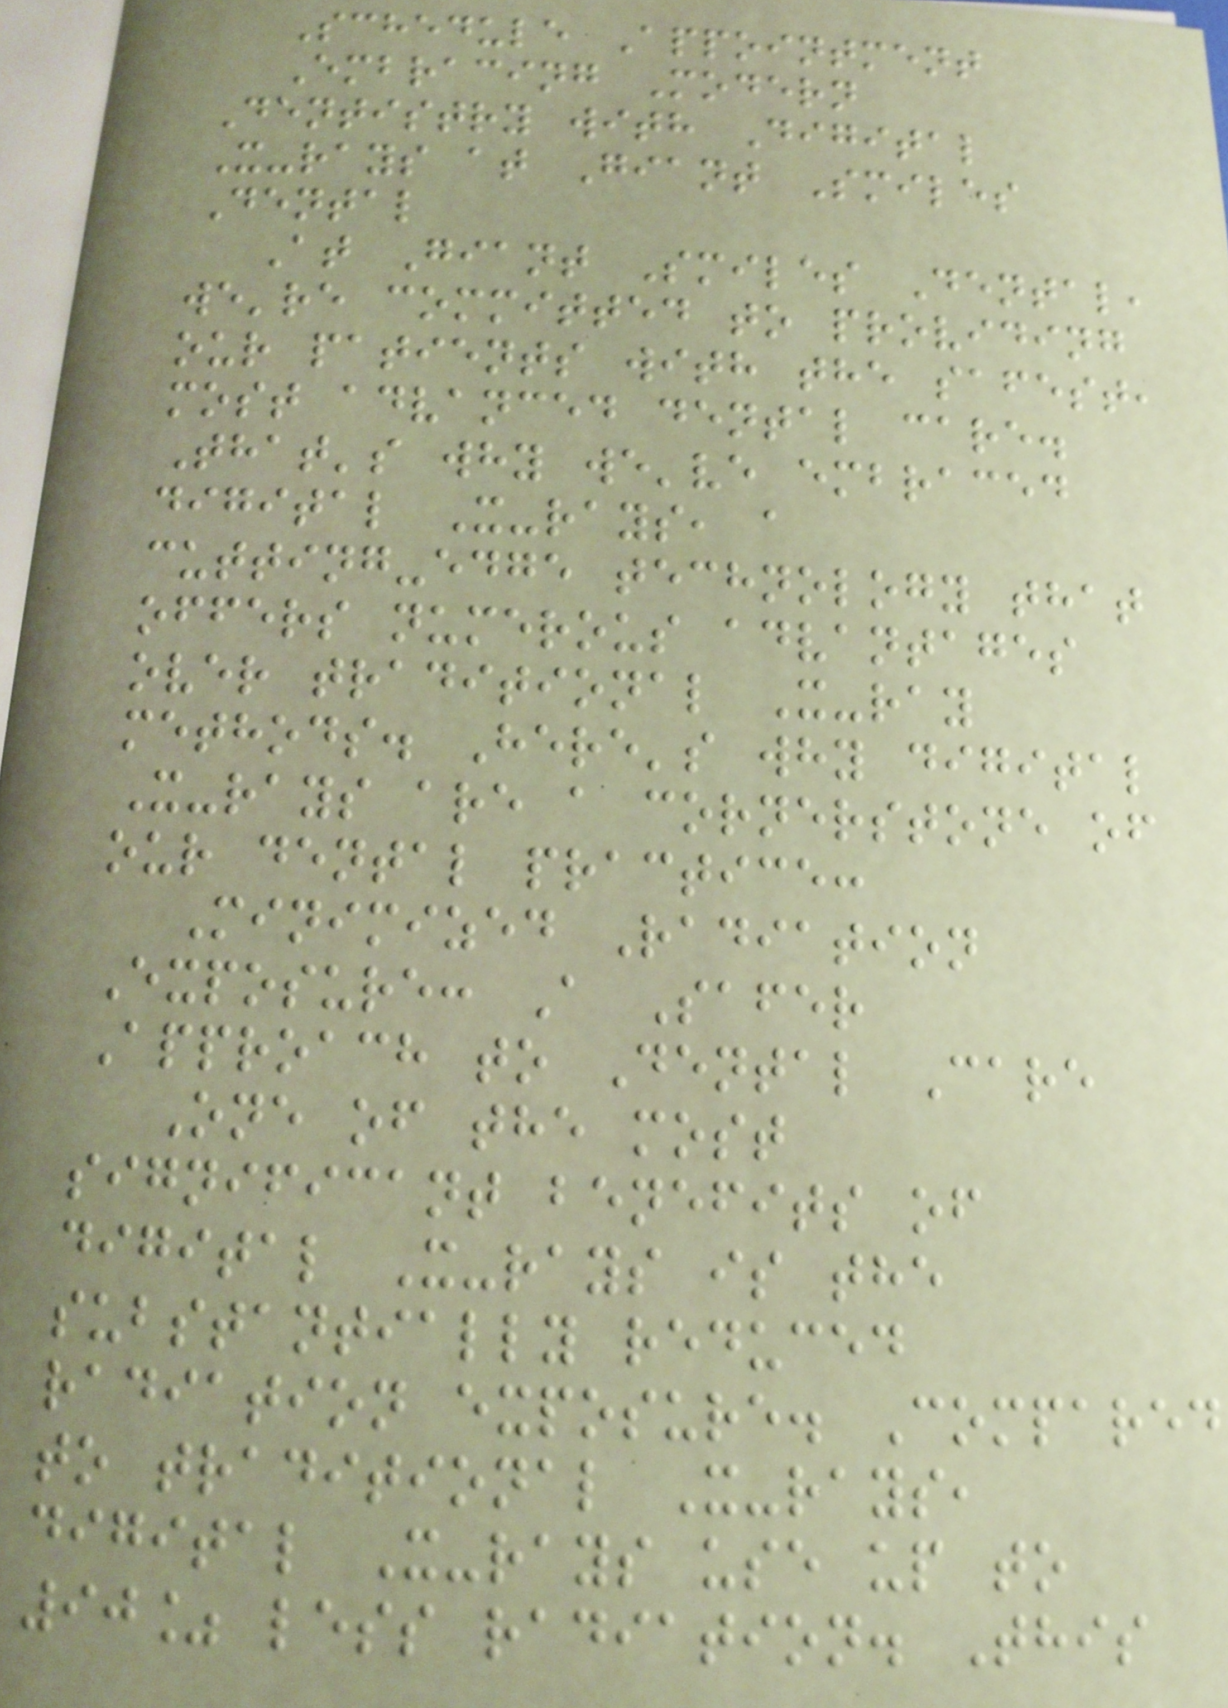Schedule Appointment
Embracing Modern
Dentistry with Digital
X-rays at Giant Smiles
Dental
At Giant Smiles Dental,
we're committed to providing
our patients with the safest,
most advanced dental care.
That's why we've embraced
digital X-rays, a
cutting-edge technology that
offers numerous advantages
over traditional X-ray
methods. Here's why digital
X-rays are a cornerstone of
our dental practice:
Minimized Radiation
Exposure: A Safer
Approach to Dental Care
One of the most
significant benefits of
digital X-rays is the
substantially reduced
radiation exposure. Compared
to traditional X-rays,
digital X-rays use up to
90% less radiation. This
